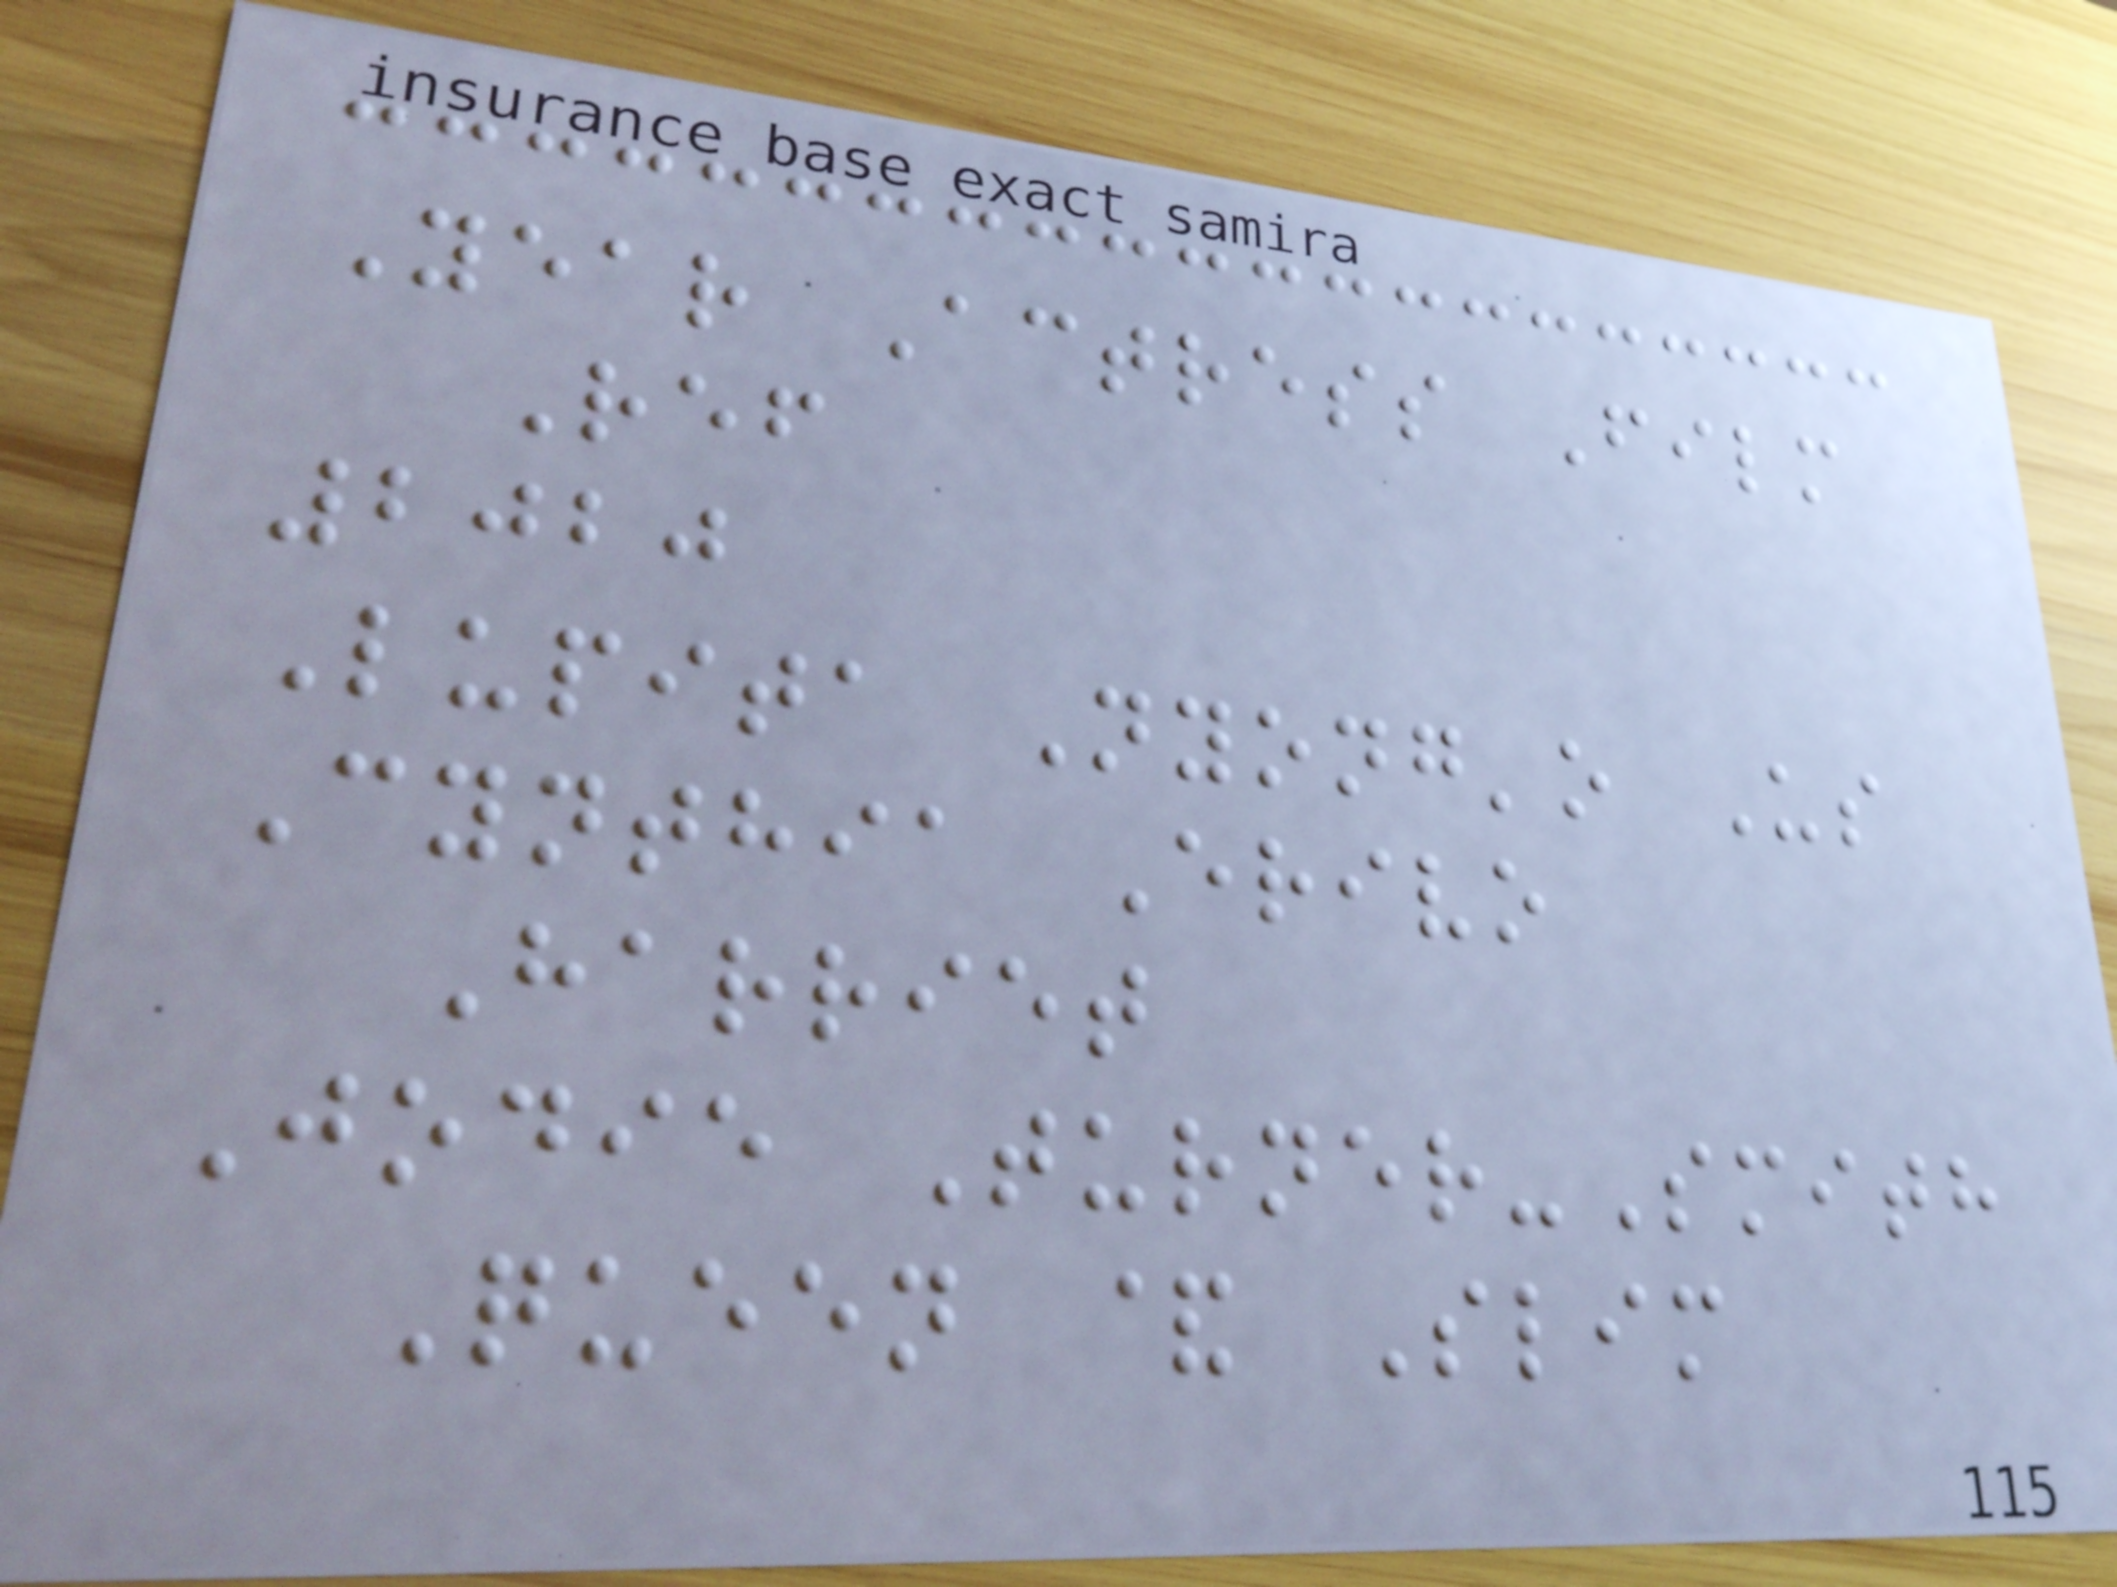Year Actress Film
Ref
2020
Lupita Nyong'o Us
Cynthia Erivo
Harriet
Jodie Turner-Smith
Queen & Slim
